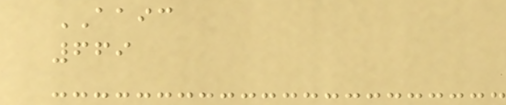AAIC
669
